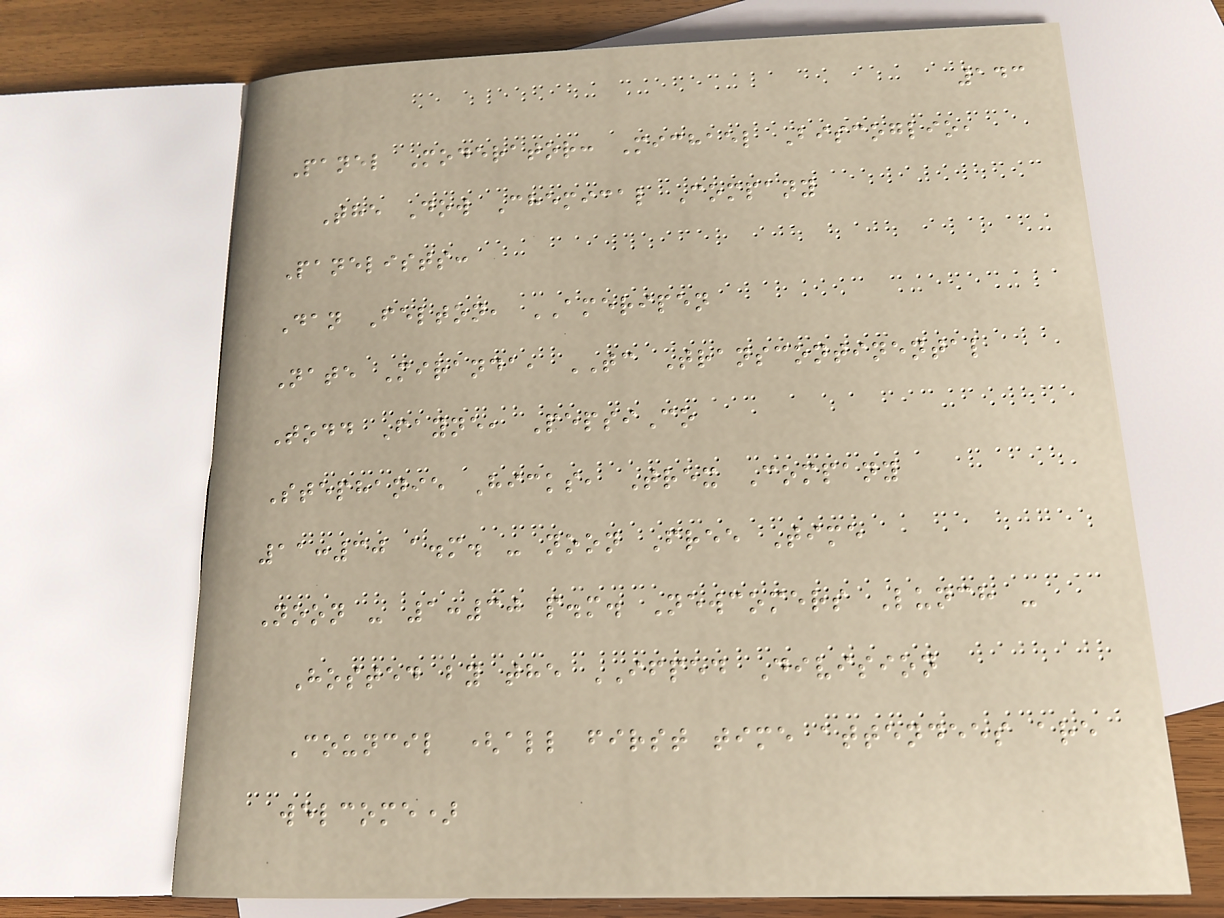143
Panel Moderator: Michael Biscoglio,
The Dow Chemical Company
Panelists:
Dan Felton, AMERIPEN
Nate Miranda, TC Transcontinental
Todd Fayne, PepsiCo
Stephanie Hicks, Trex Company
11:30 a.m. - noon Free Time
Noon - 1:30 p.m. Newcomers Lunch -
Hosted by the IFPED Division
Council (all first time attendees are
welcome)
